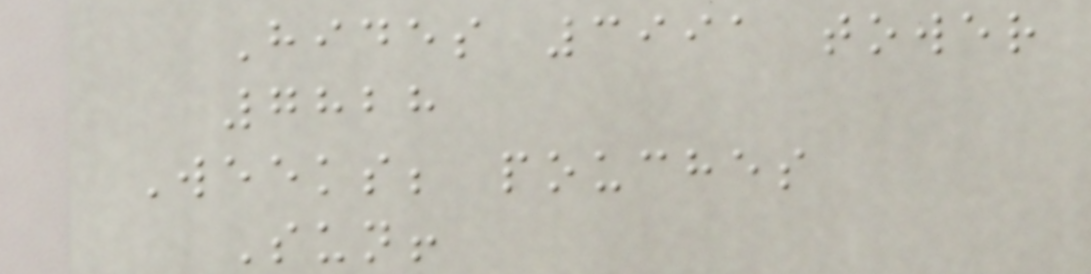Hides 3991 tower
7828
Weeks; pouches
Sun!
